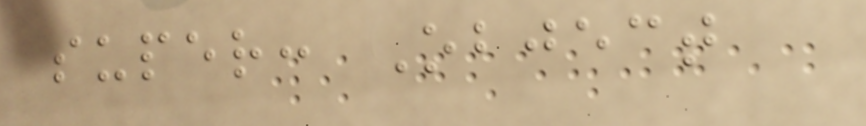super: Object
